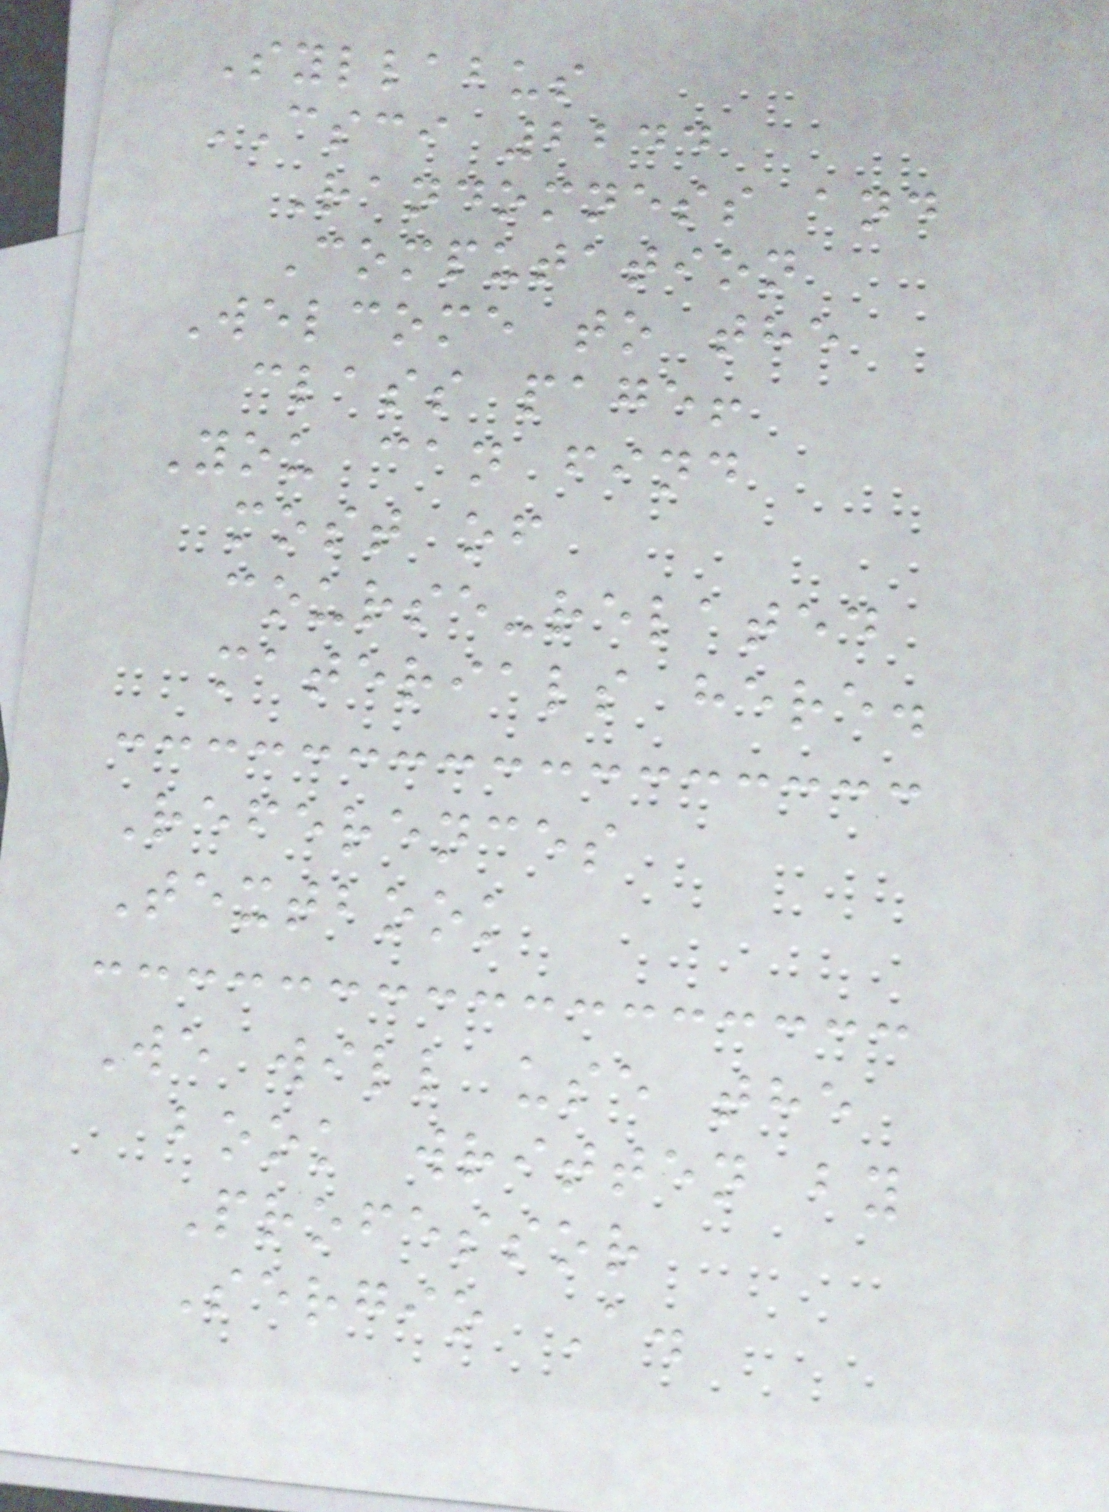Syllabus
CSCI 2244
Randomness and
Computation
Welcome to the
class page!
You can find
most of
course-related
materials here.
References
Textbook
We will use the
book written by
Professor
Sergio A.
